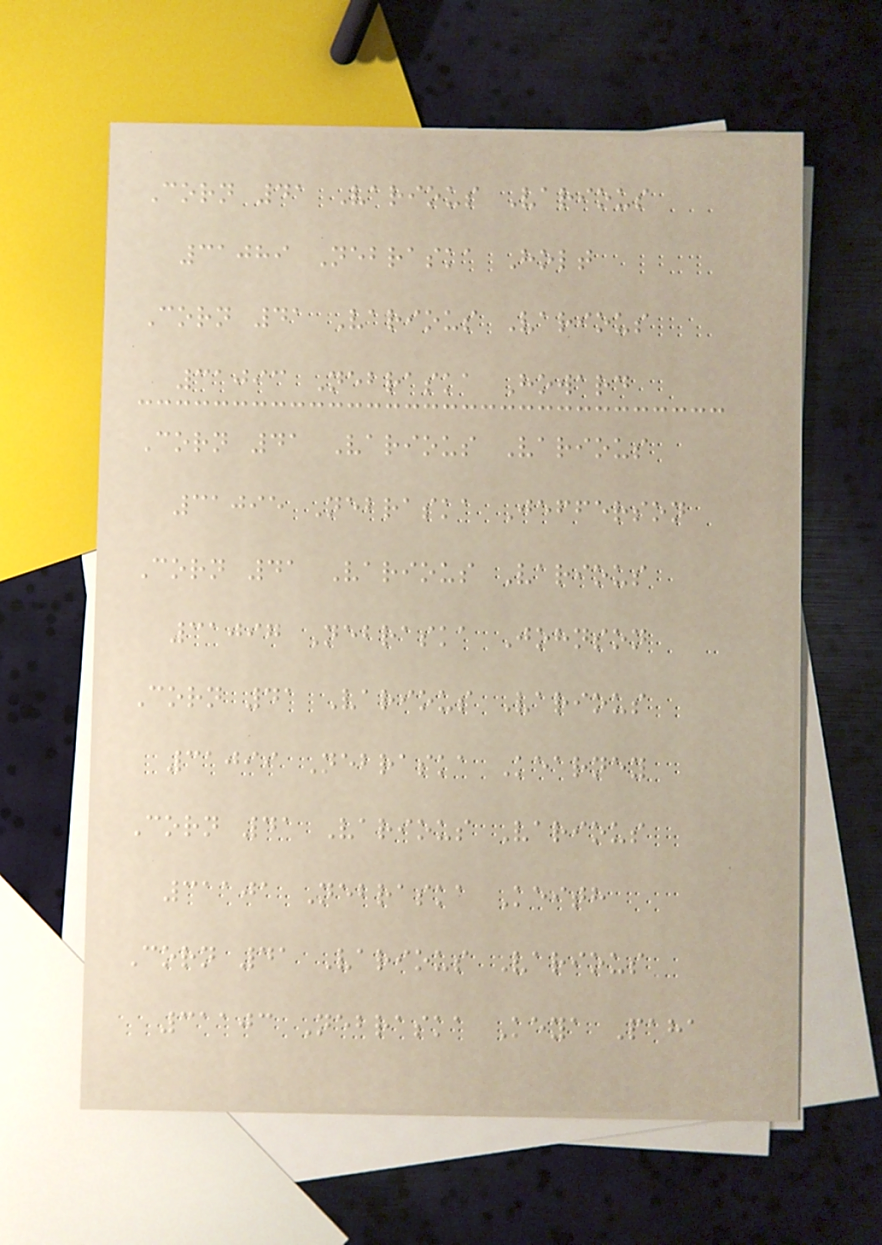Corn 41 Various Various
31089 Nebraska Holt
Corn 41 Various Various
31093 Nebraska Howard
Corn 41 Various Various
31095 Nebraska Jefferson
Corn 41 Various Various
31097 Nebraska Johnson
Corn 41 Various Various
31099 Nebraska Kearney
Corn 41 Various Various
31101 Nebraska Keith
Corn 41 Various Various
31103 Nebraska Keya Paha
